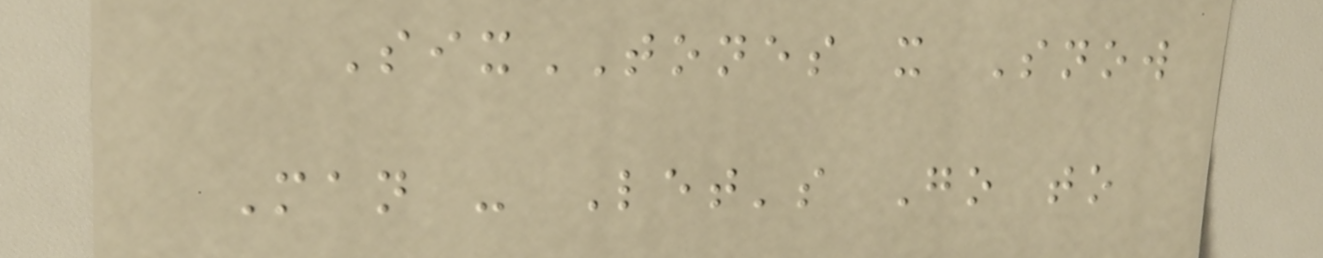SixTONES x Snow
Man - Let's Go to
